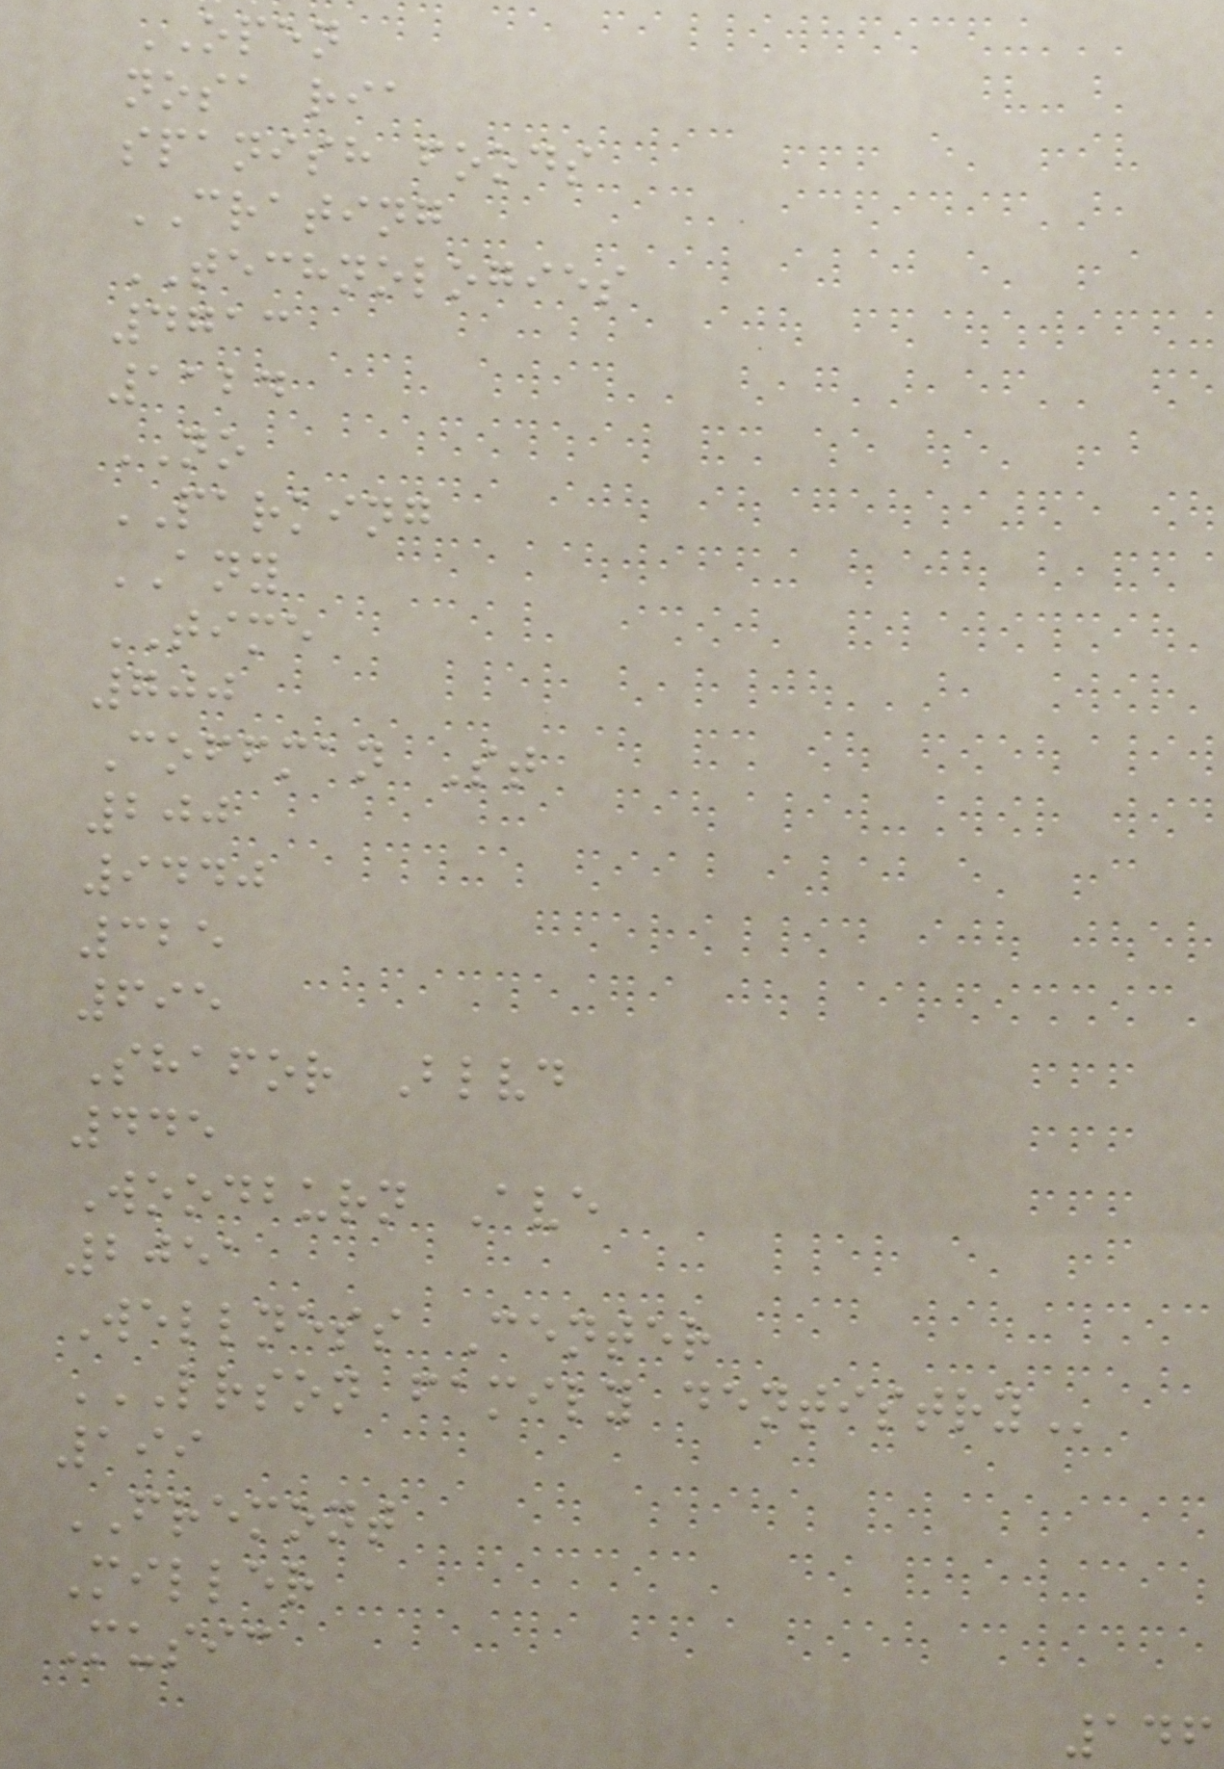OPEN
nosa ria
spanish foods
CRATING
TECHNOLOGIES
4713
1124
NO
PARKING
ANY
TIME
700
Coffman St
200
9440
325
695
Shafor Blvd
445
Woodburn Ave
2051
Wellness Center
LRSON FAMILY DENTISTRY
199
FREMONT
Miller
Music
146
